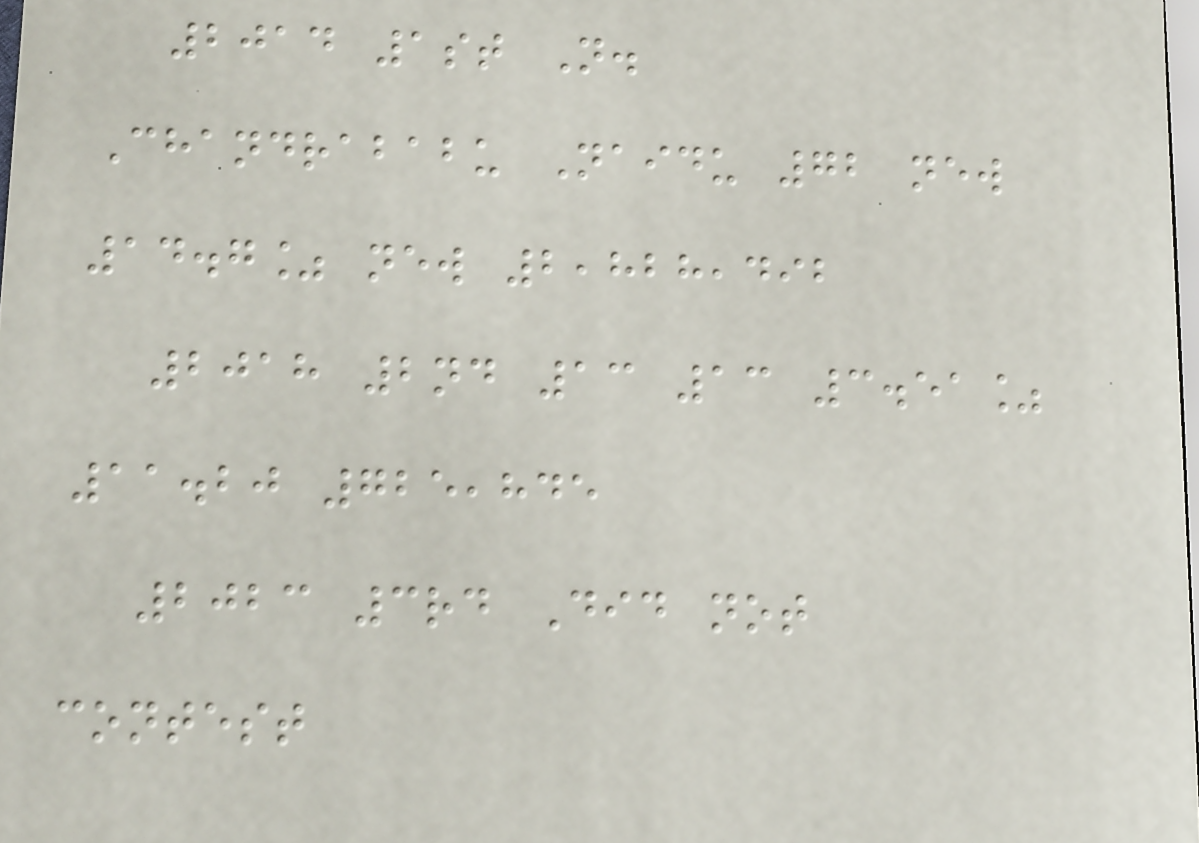2014 1st N.
Chandrababu Naidu 72 new
14.7% new 2,828,492
2018 2nd 13 13 3.51%
11.20 725,845
2023 3rd Did not
contest
